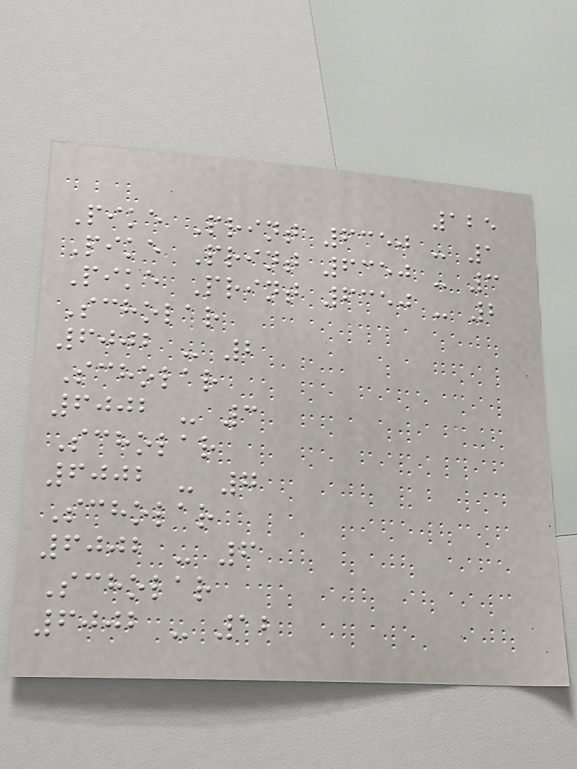125
Pike Print 6350 - 1
Pike Print 6350 - 3
Pike Print 6350 - 2
Scholar
6002 - 2
Scholar
6002 - 3
Scholar
6002 - 7
Scholar
6002 - 6
Scholar
6002 - 12
